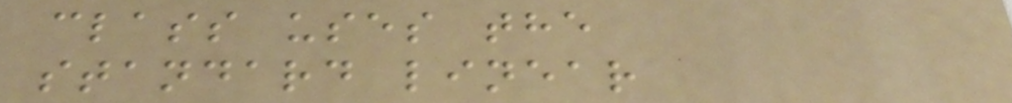class uses the
standard linear
